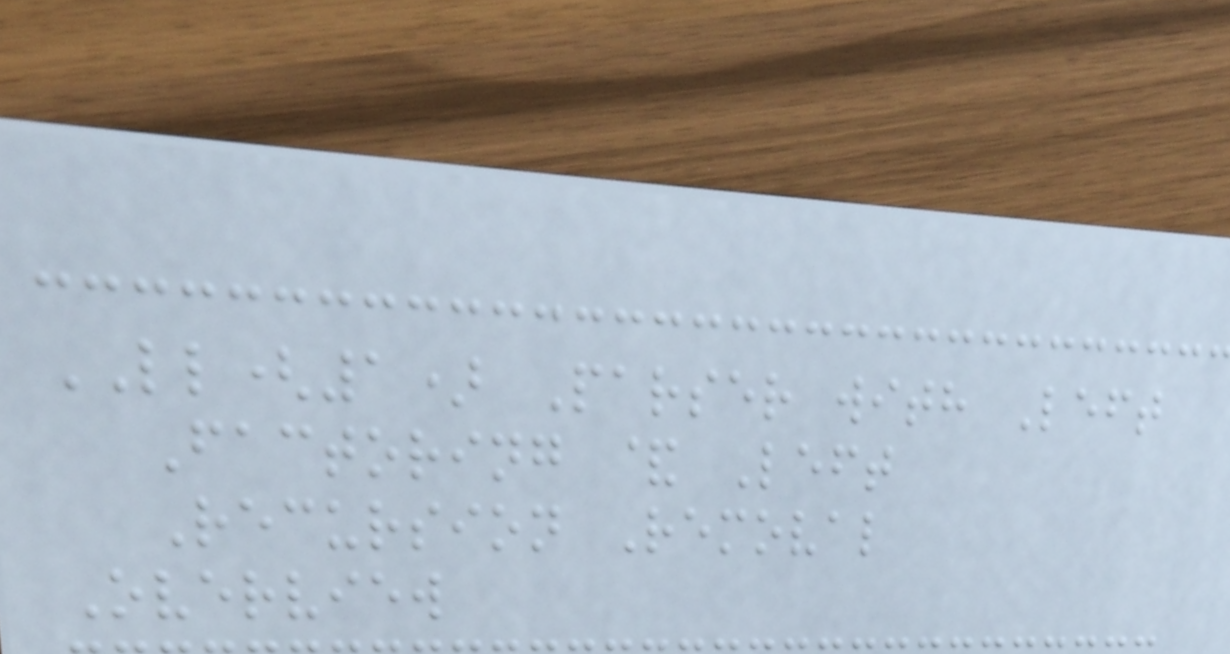LL(1) Parser with Left
Factoring & Left
Recursion Removal
Overview
